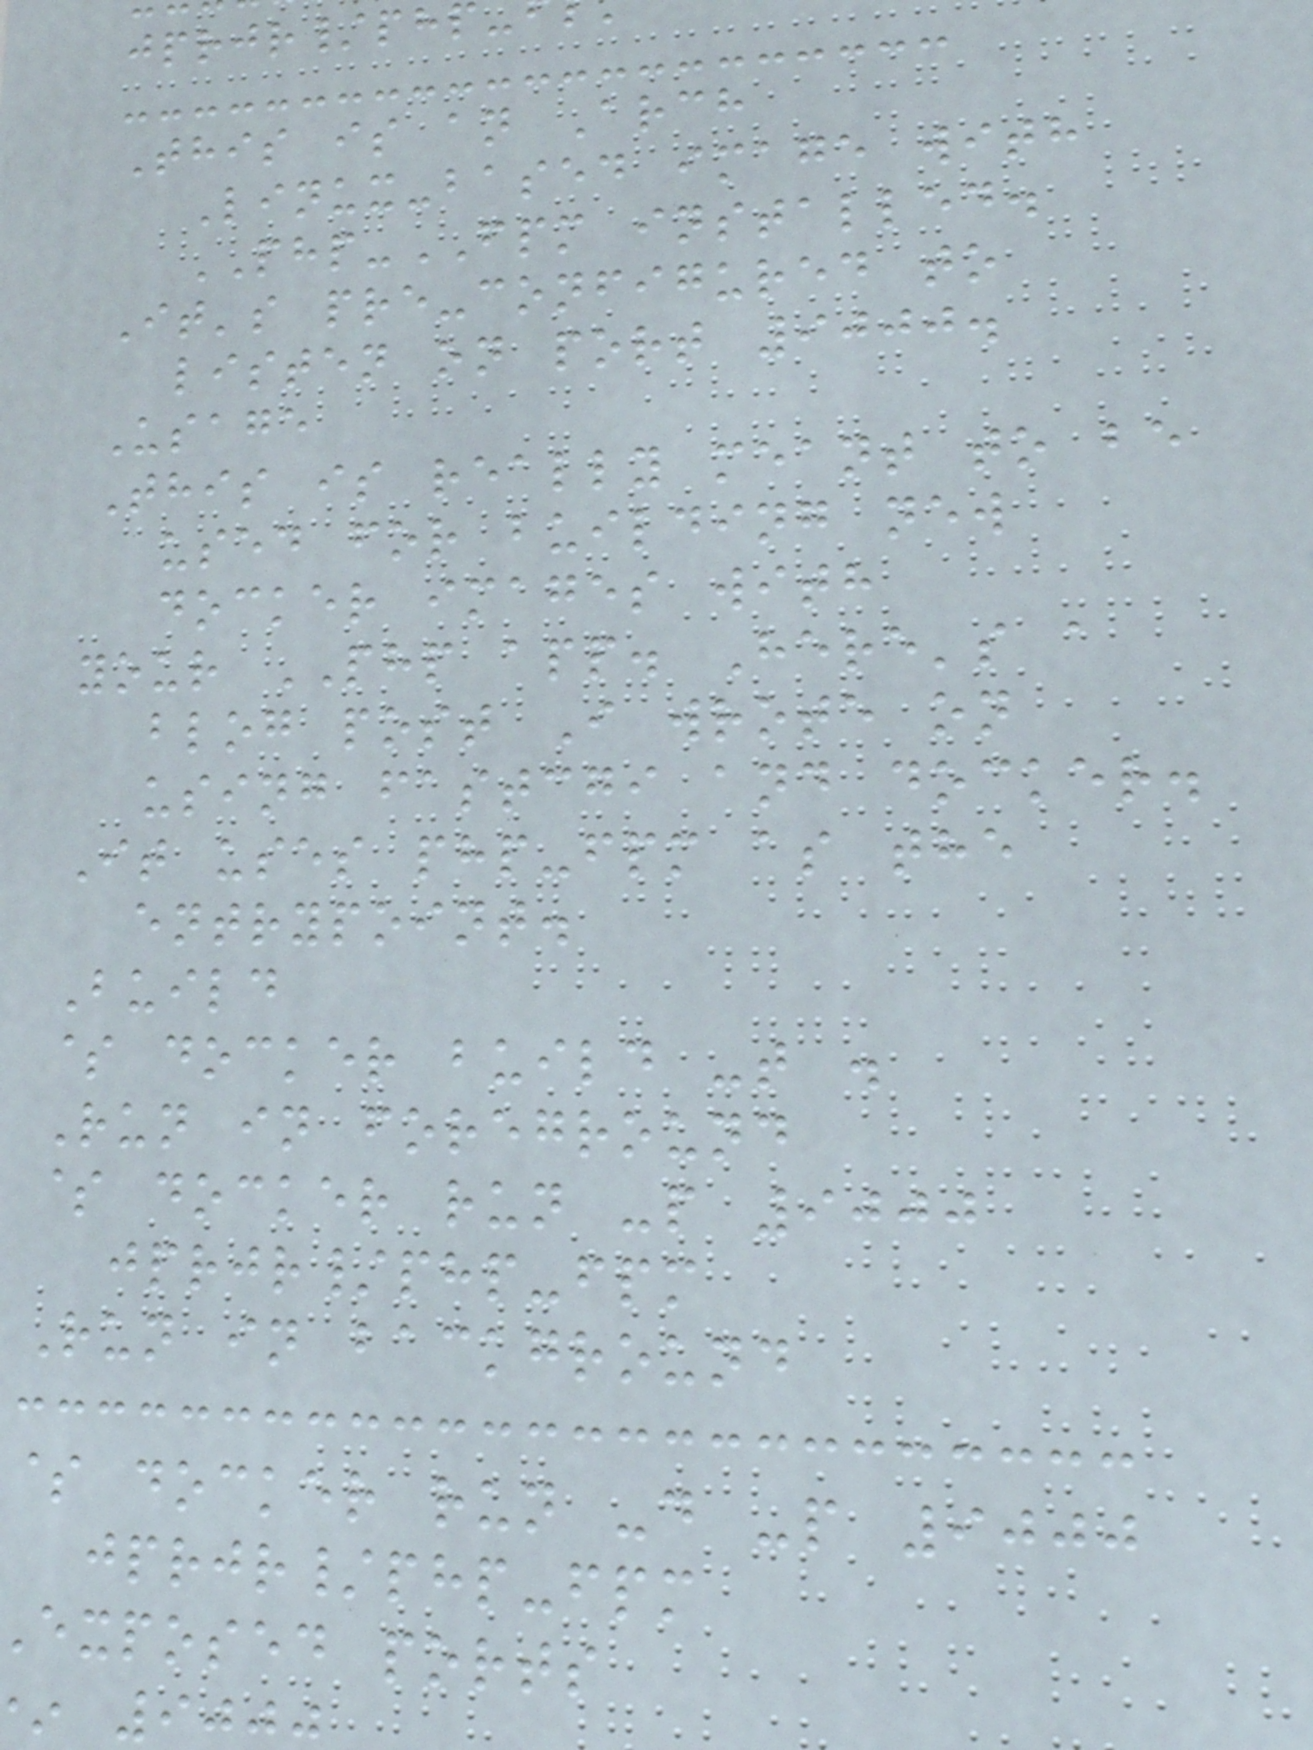jprjr/php
This is an Arch
Linux-based image with
PHP-FPM installed.
It's pre-configured to
listen on port 9000.
Usage
This is really meant to be
used for building new
docker images with
your PHP app. Here's a
blog post I wrote on
using fastcgi and docker.
It uses php-fpm as the
entrypoint.
Build
$ docker build -t .
Run in foreground
$ docker run -p 9000
jprjr/php-fpm
Run in background
$ docker run -d -p 9000
jprjr/php-fpm
exposed ports
